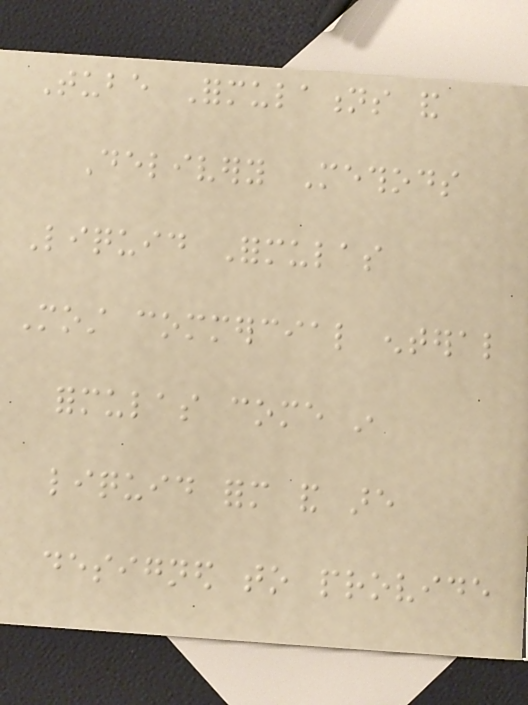Tube Formulations and
Delivery Methods
Liquid Formulas
Most commercial enteral
formulas come in
liquid form and are
designed to provide
